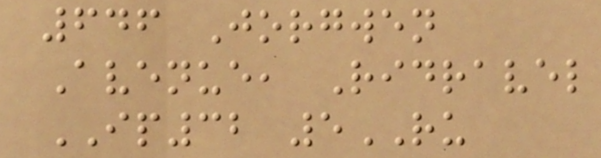646 Jorgwen
Avenue, Ridravel
IP32 5RU
